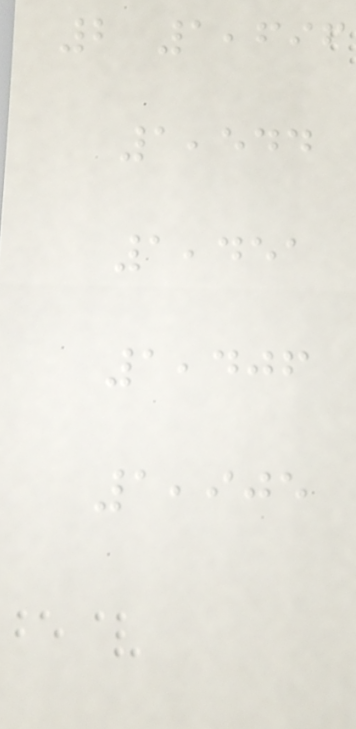2 1,696
1,544
1,451
1,406
1,905
